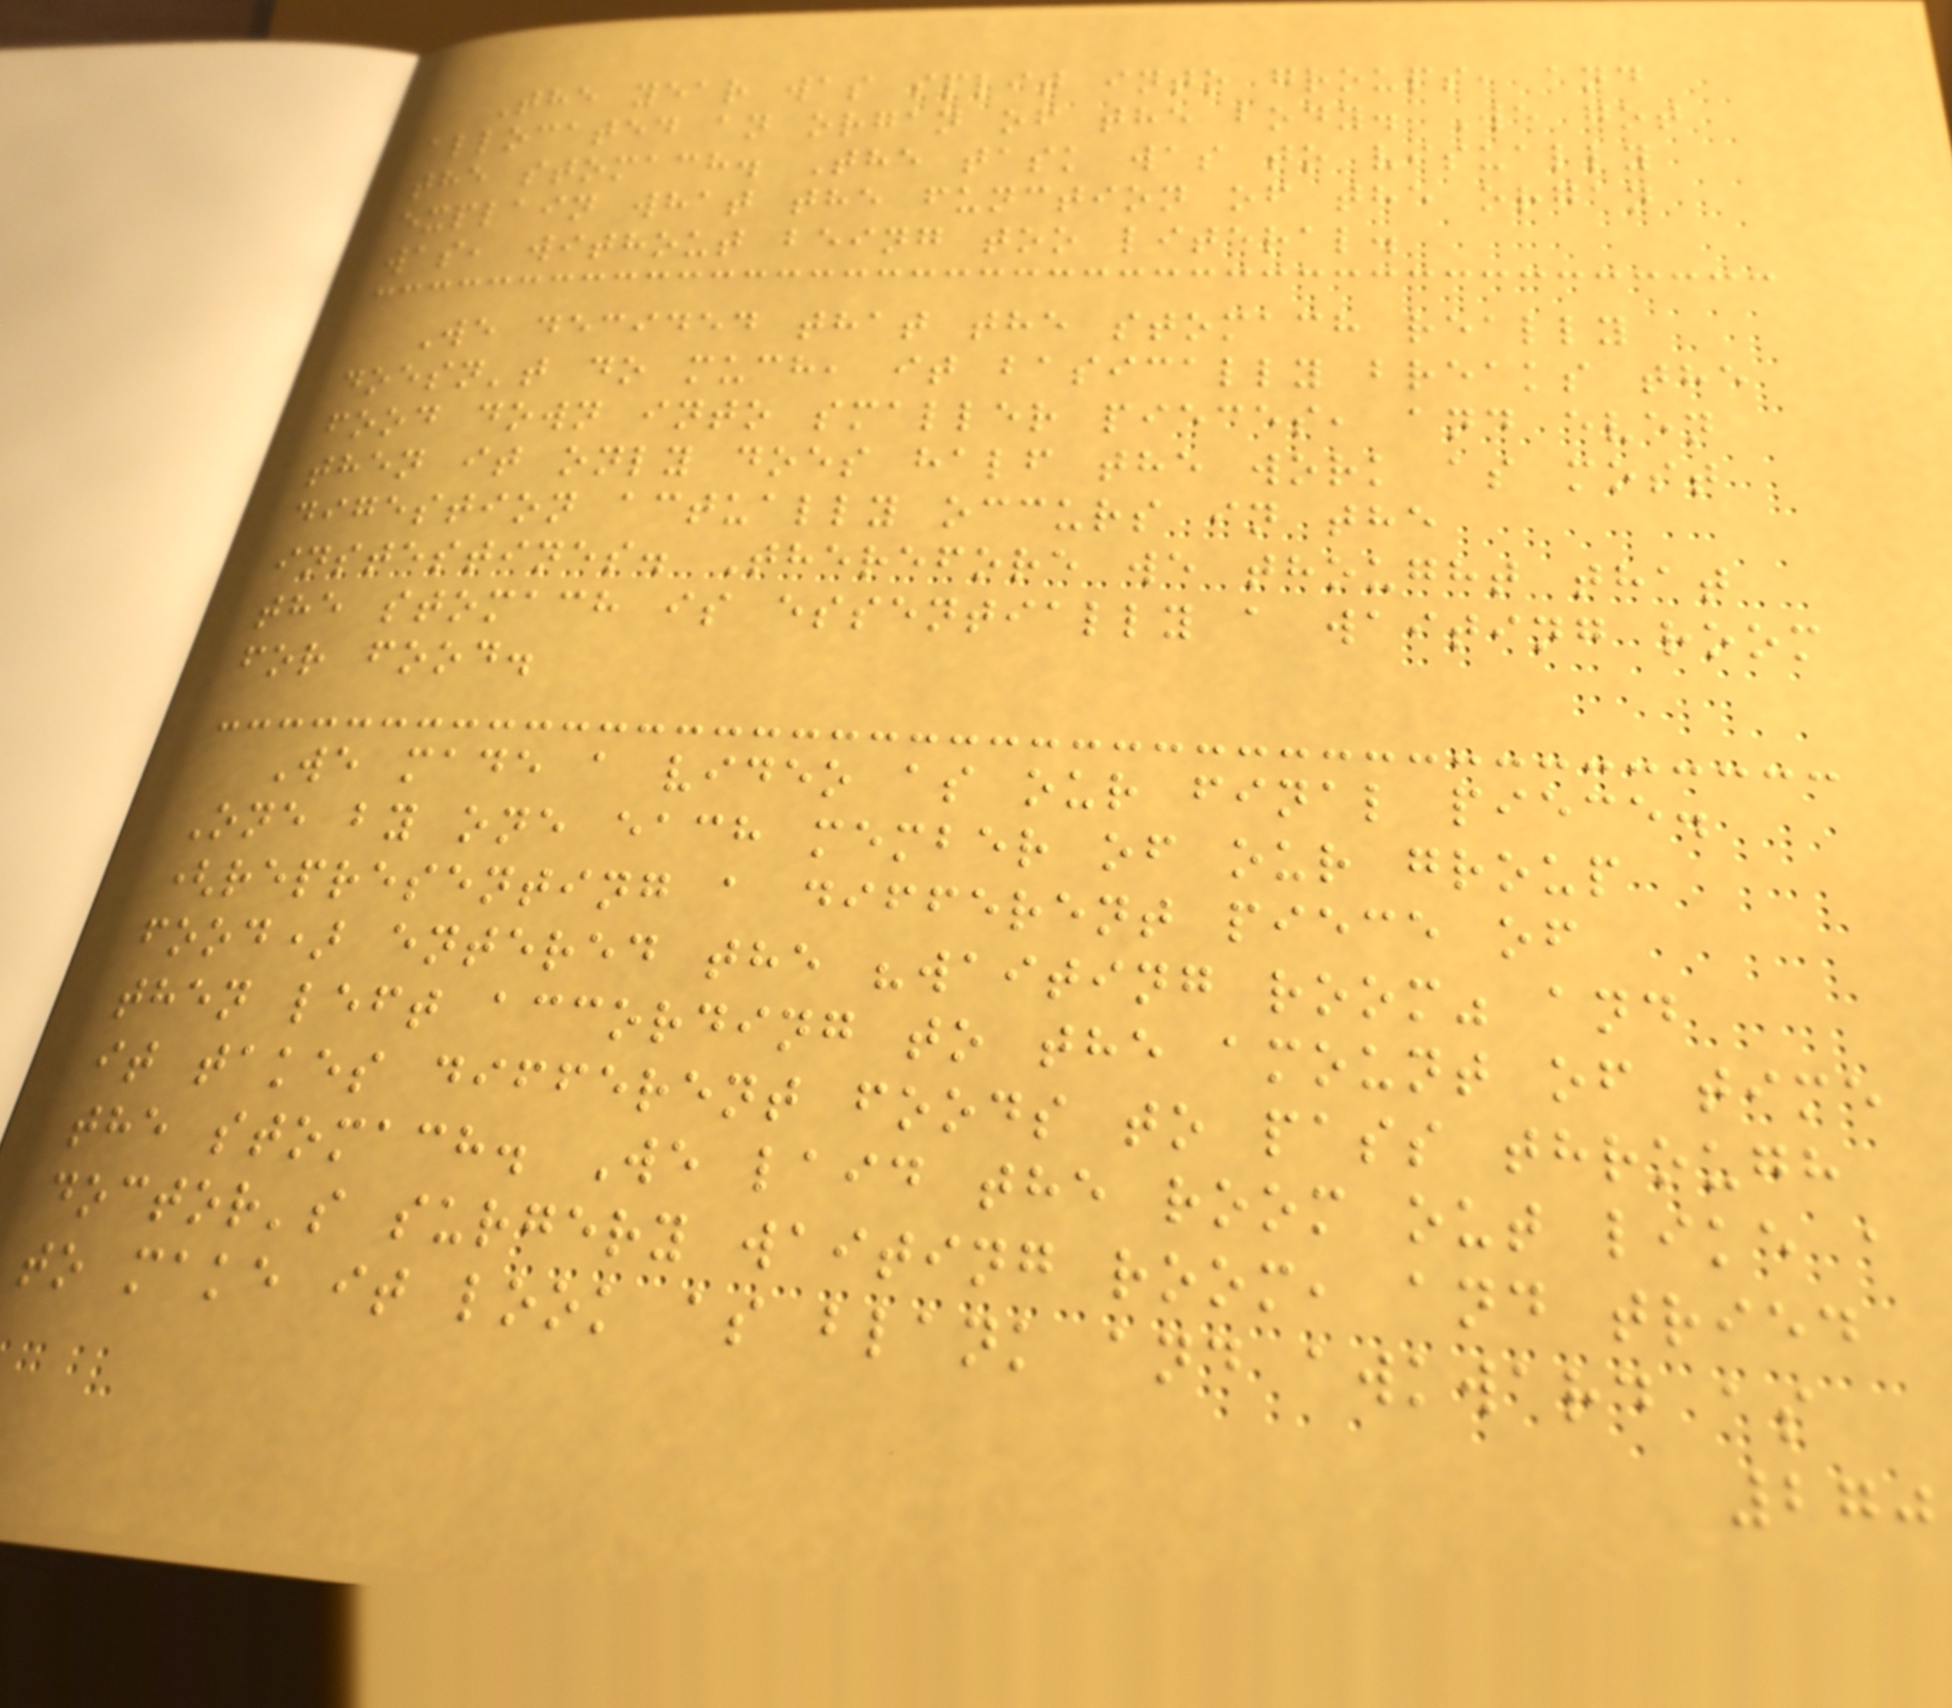The year was split into groups, and
allocated an organ of the body. We got
the stomach. The task was to visually
explain what the function of the organ
was, without being too literal.
We decided that the stomach really
doesn't do much, it basically breaks the
food down into smaller pieces, and even
then it only does half the work as most
digestion actually occurs in the
instestines. Therefore we thought that
the stomach is essentially a waiting room
for food.
We made a video as our final piece.
One by one each member of our group
(representing a different piece of
food) entered the "waiting room" and
then left according to the amount of time
it takes different foods to pass through
the stomach. We laid the room out like a
doctor's surgery waiting room, and tried
to make it look as blank and awkward as
270
